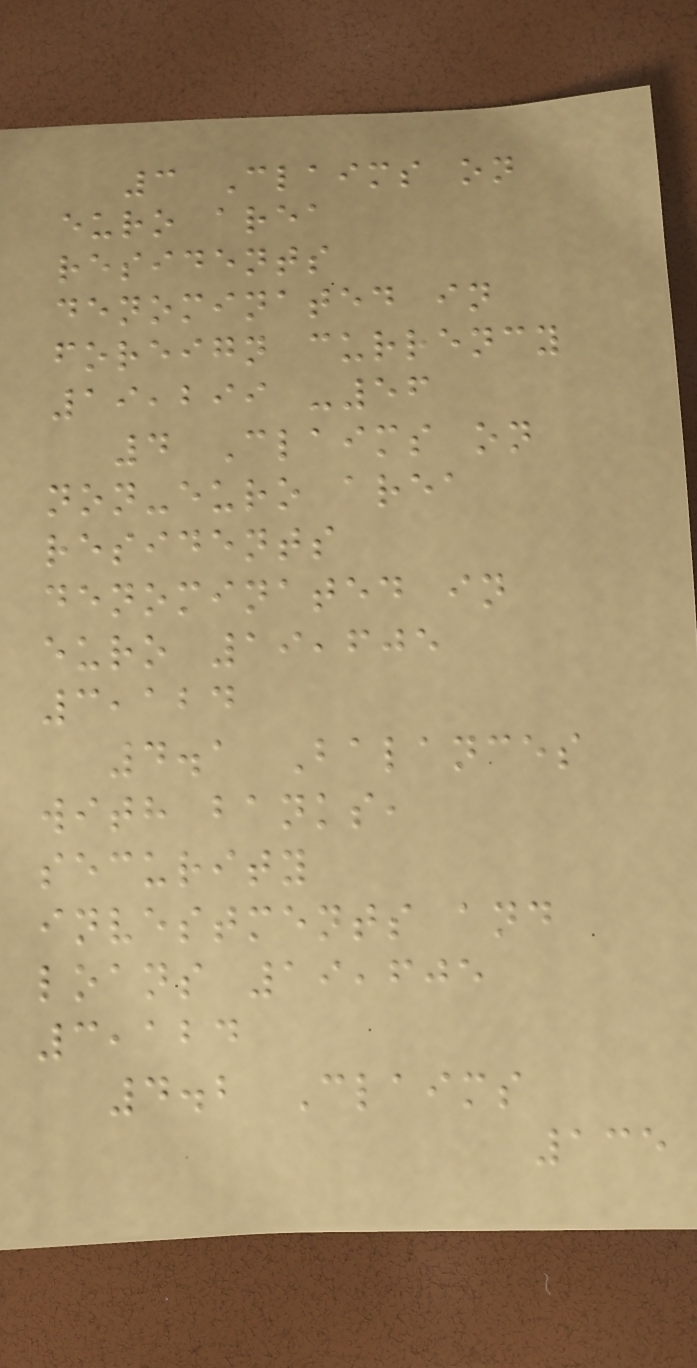3 Claims on
euro area
residents
denominated in
foreign currency
19,299 -56
4 Claims on
non-euro area
residents
denominated in
euro 19,605
3,124
4.1 Balances
with banks,
security
investments and
loans 19,605
3,124
4.2 Claims
135
